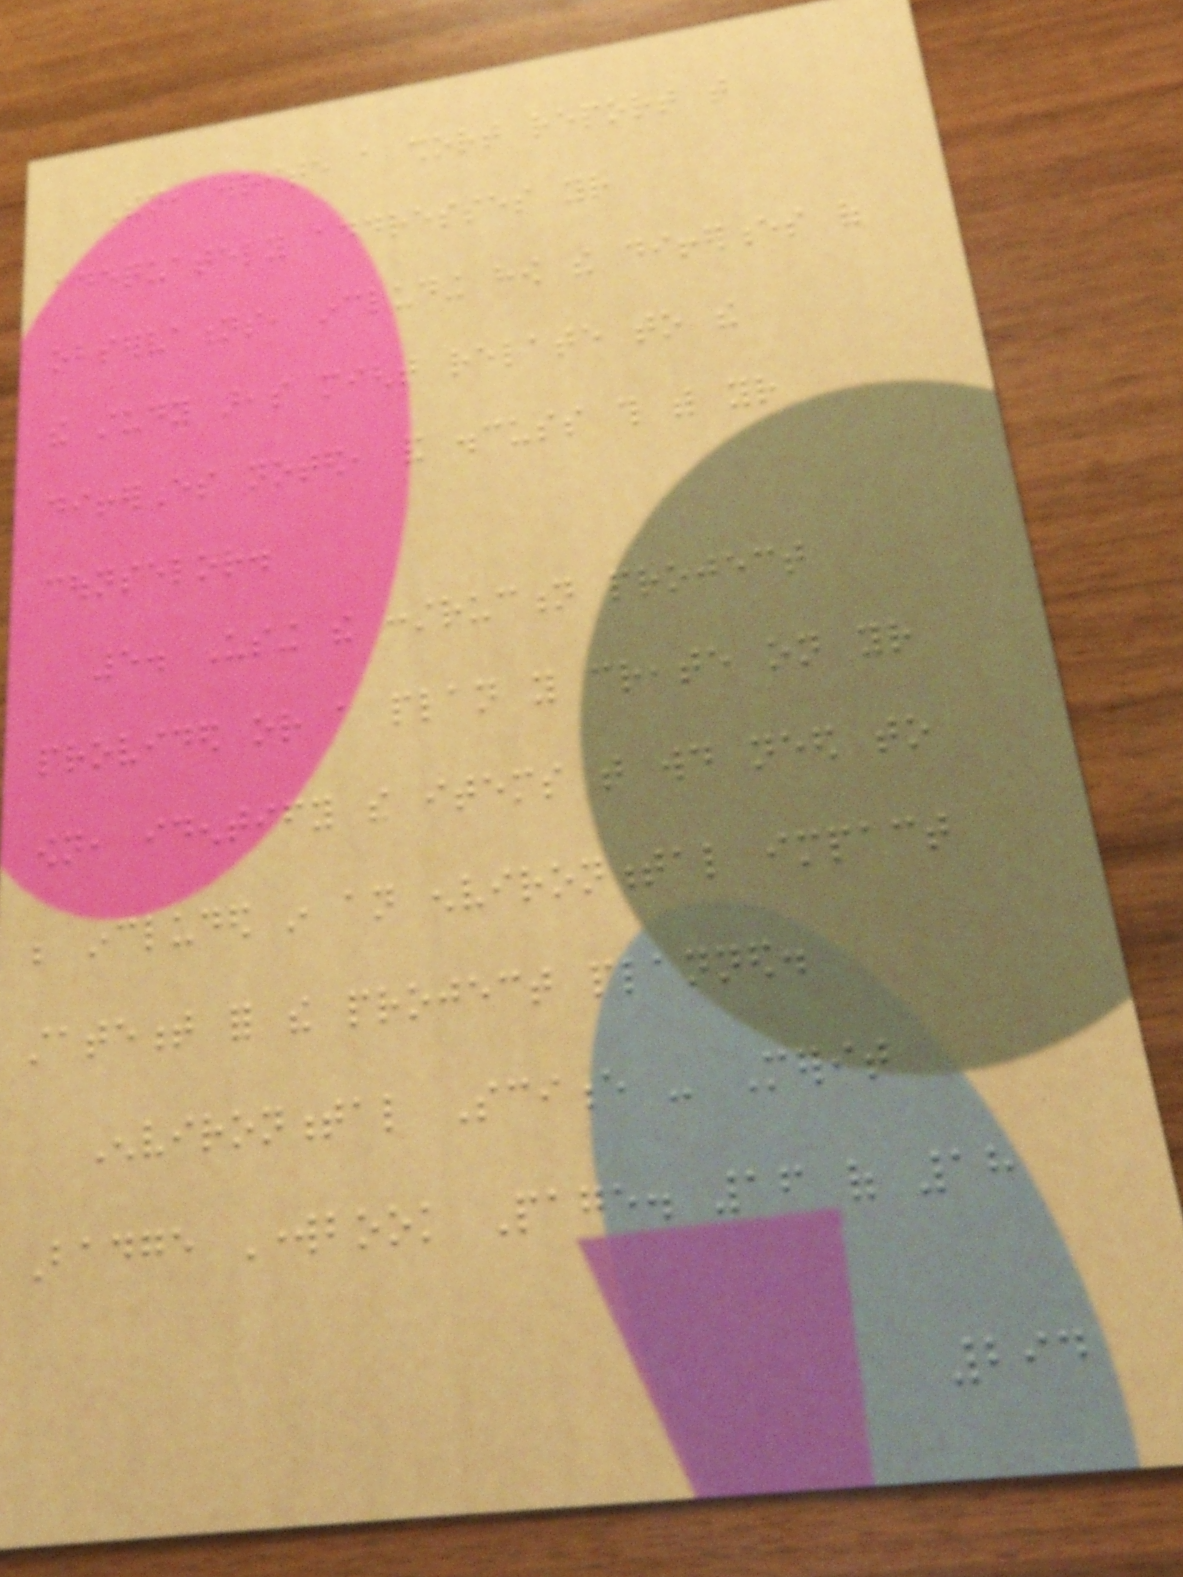Then, write a short report that
adequately addresses your
observations, including how the differences of
the study areas might relate to the
differences noted, and discuss this with your
counselor.
5. Using the construction project
provided or a plan you create on your
own, identify the items that would need to
be included in an environmental impact
statement for the project planned.
Environmental Science - Merit
Badge Workbook Page. 16 of 18
294
